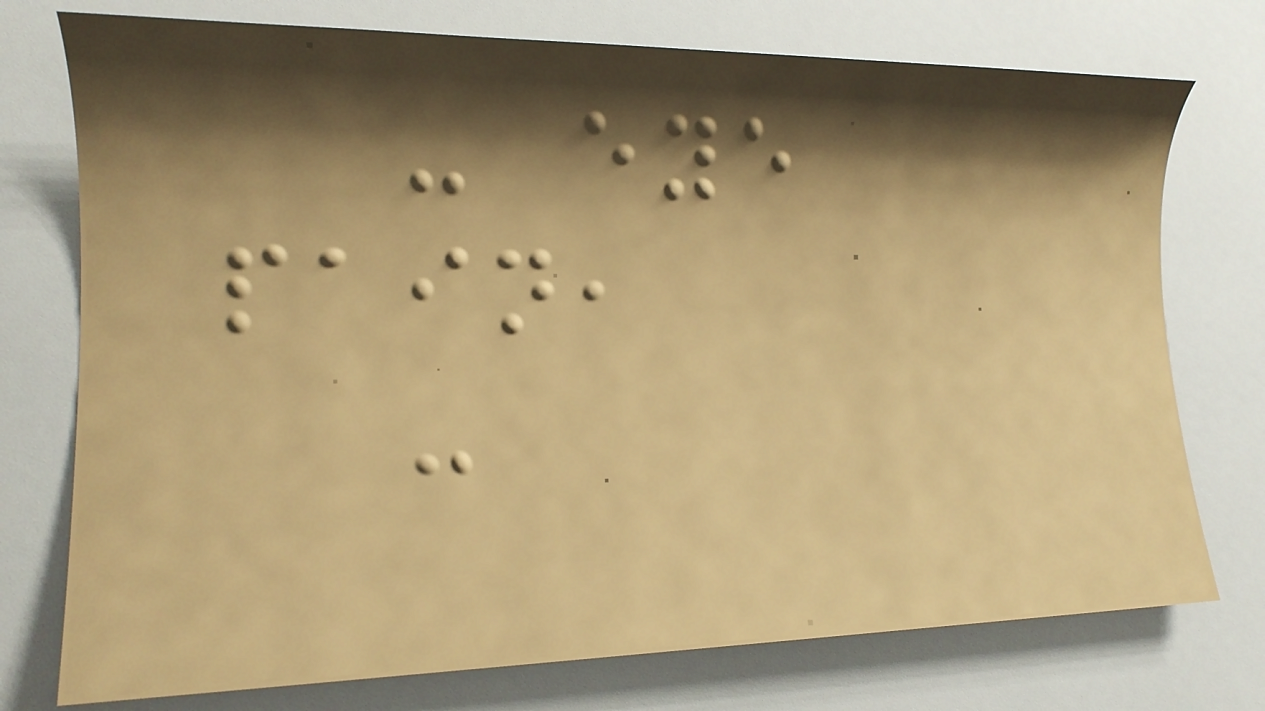- eye
pain,
-
